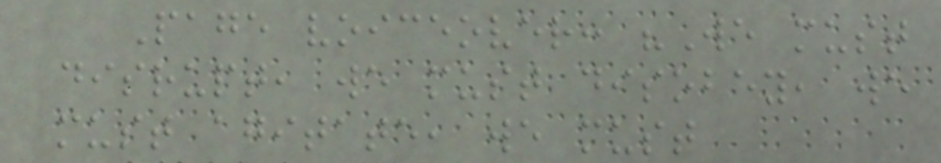Page voiceover: "We must
disrupt, we must disobey, we
must agitate, we must
